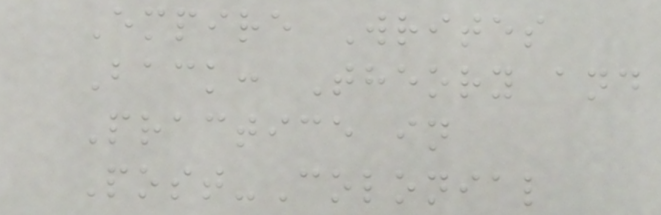Empire Writes
Back: Theory and
Practice in
Post-Colonial
